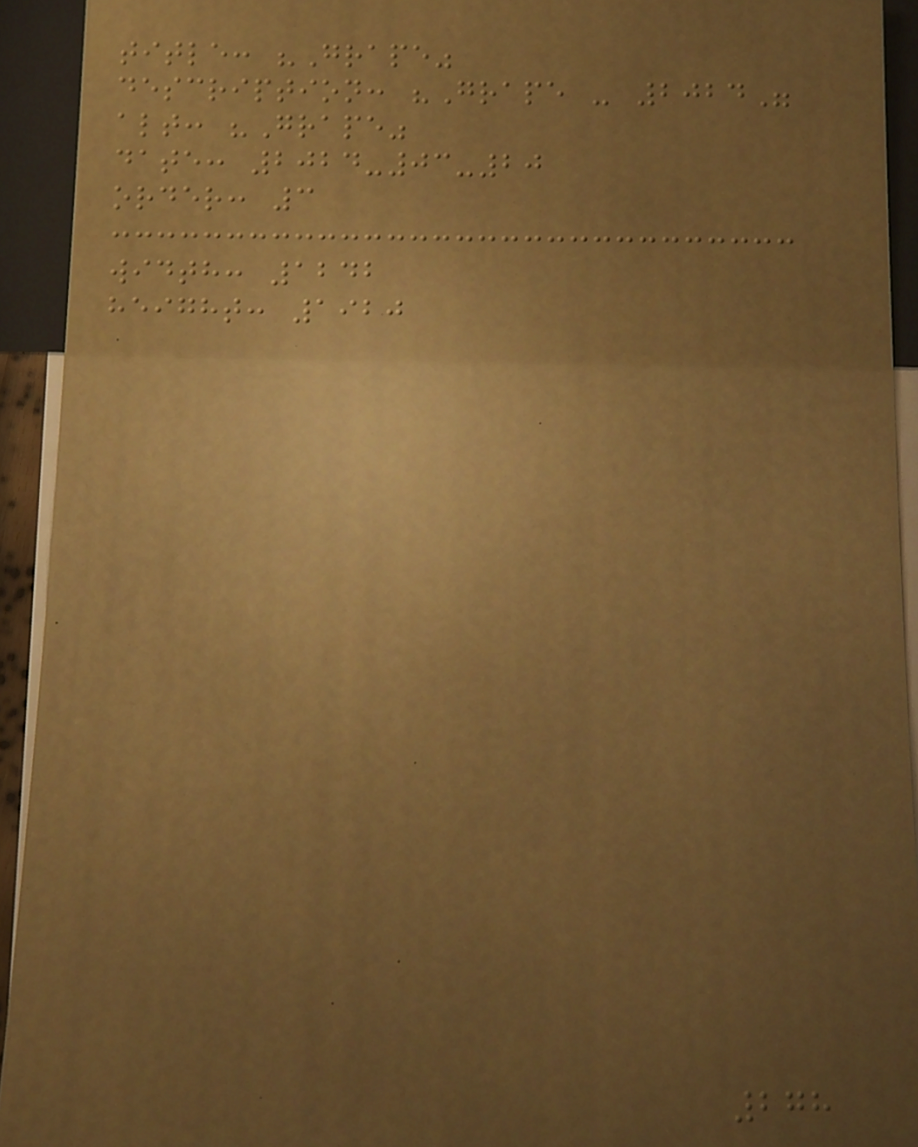title: "Grape"
description: "Grape - 2024"
alt: "Grape"
date: 2024-03-20
order: 3
width: 1242
height: 1920
278
